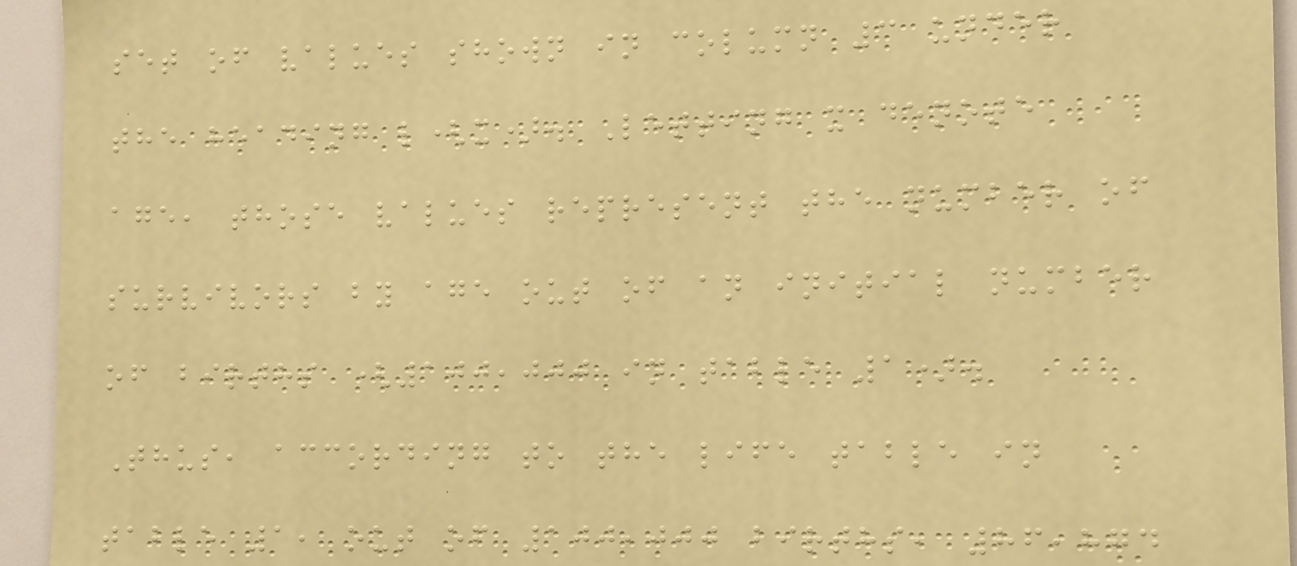set of values shown in column 3 under
the heading l(x). Letting x denote
age, those values represent the number of
survivors by age out of an initial number
of births (100,000 in table 1).
Thus, according to the life table in
table 1, out of 100,000 births, 86,874
